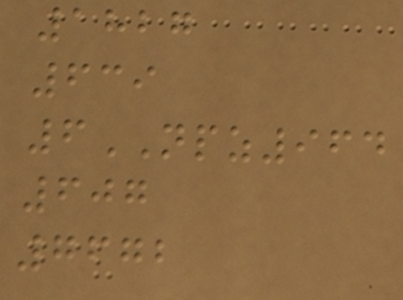1827
639
6NPZ964
607
7672
